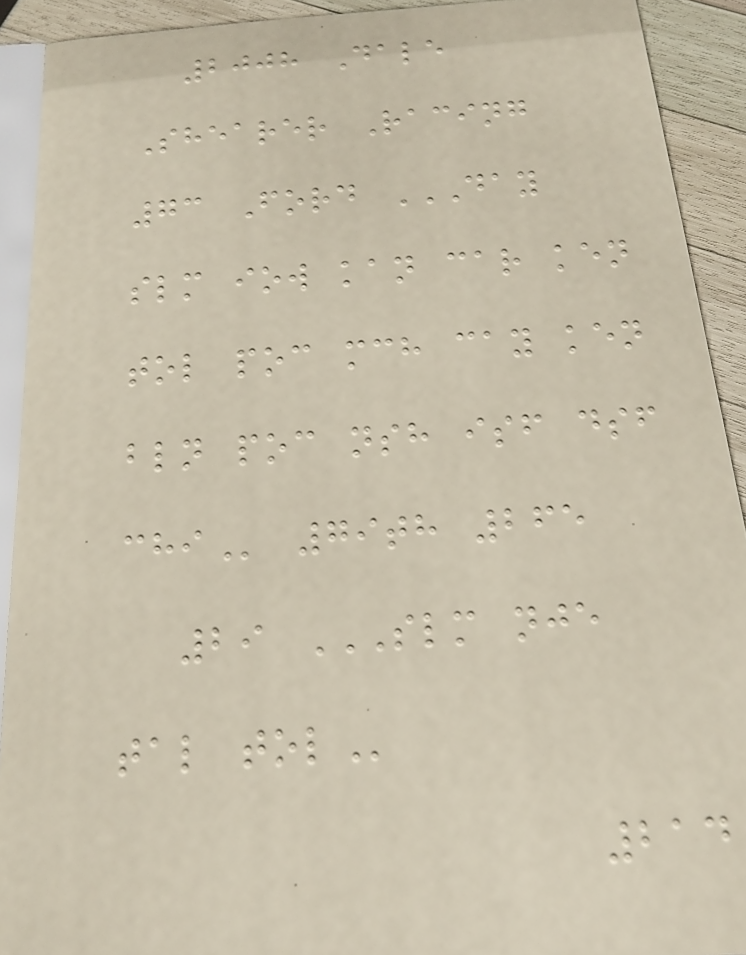2008 Dale
Shearer Racing
73 Ford DAY
SLM IOW KAN CAR KEN
TOL POC MCH CAY KEN
BLN POC NSH ISF DSF
CHI 79th 265
29 SLM NJE
TAL TOL
214
